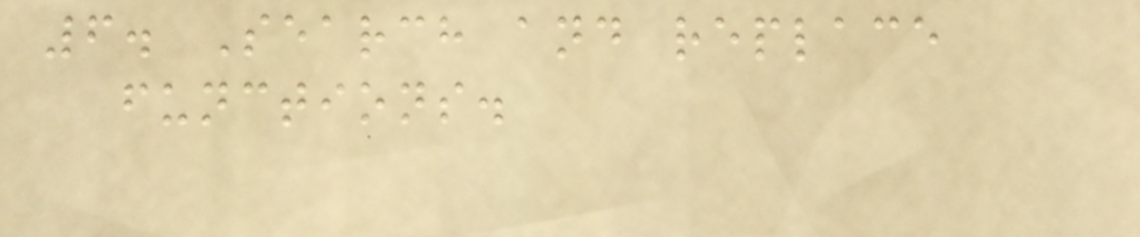6. Search and replace
functions.
